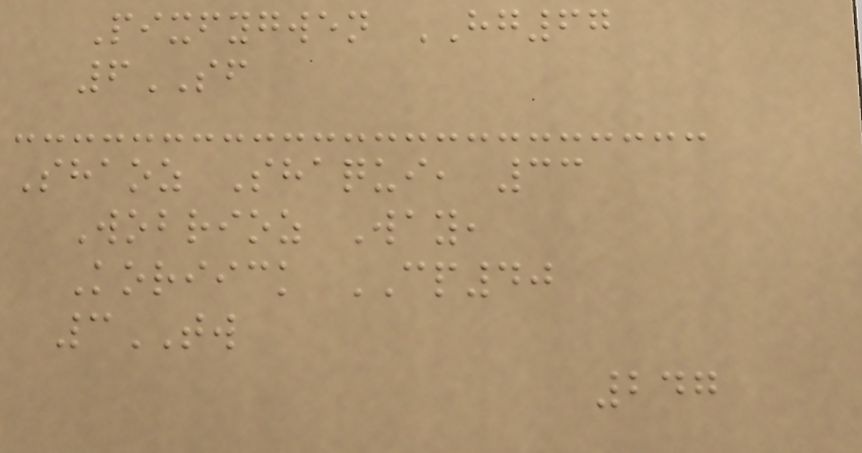Pixfygwen HG67
6SF
Shaoz Shaqui, 33
Wobrioz Way,
Koriick CP40
3TW
247
